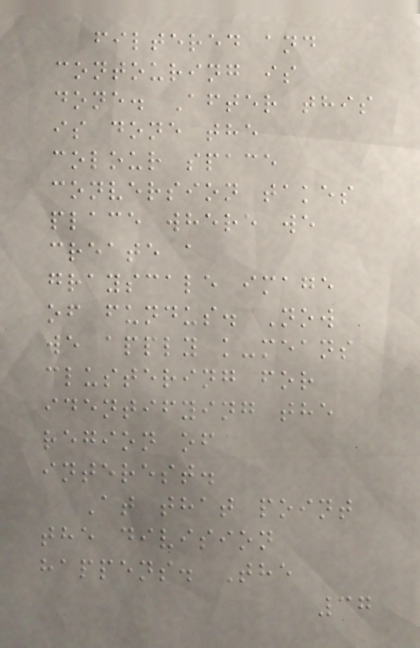filtered and
contouring is
done. After this
is done the
colour space
conversion takes
place where we
create a
grayscale image
of fundus. Now
we apply k-means
clustering for
identifying the
region of
interest.
At that point
the division
happens. The
37
